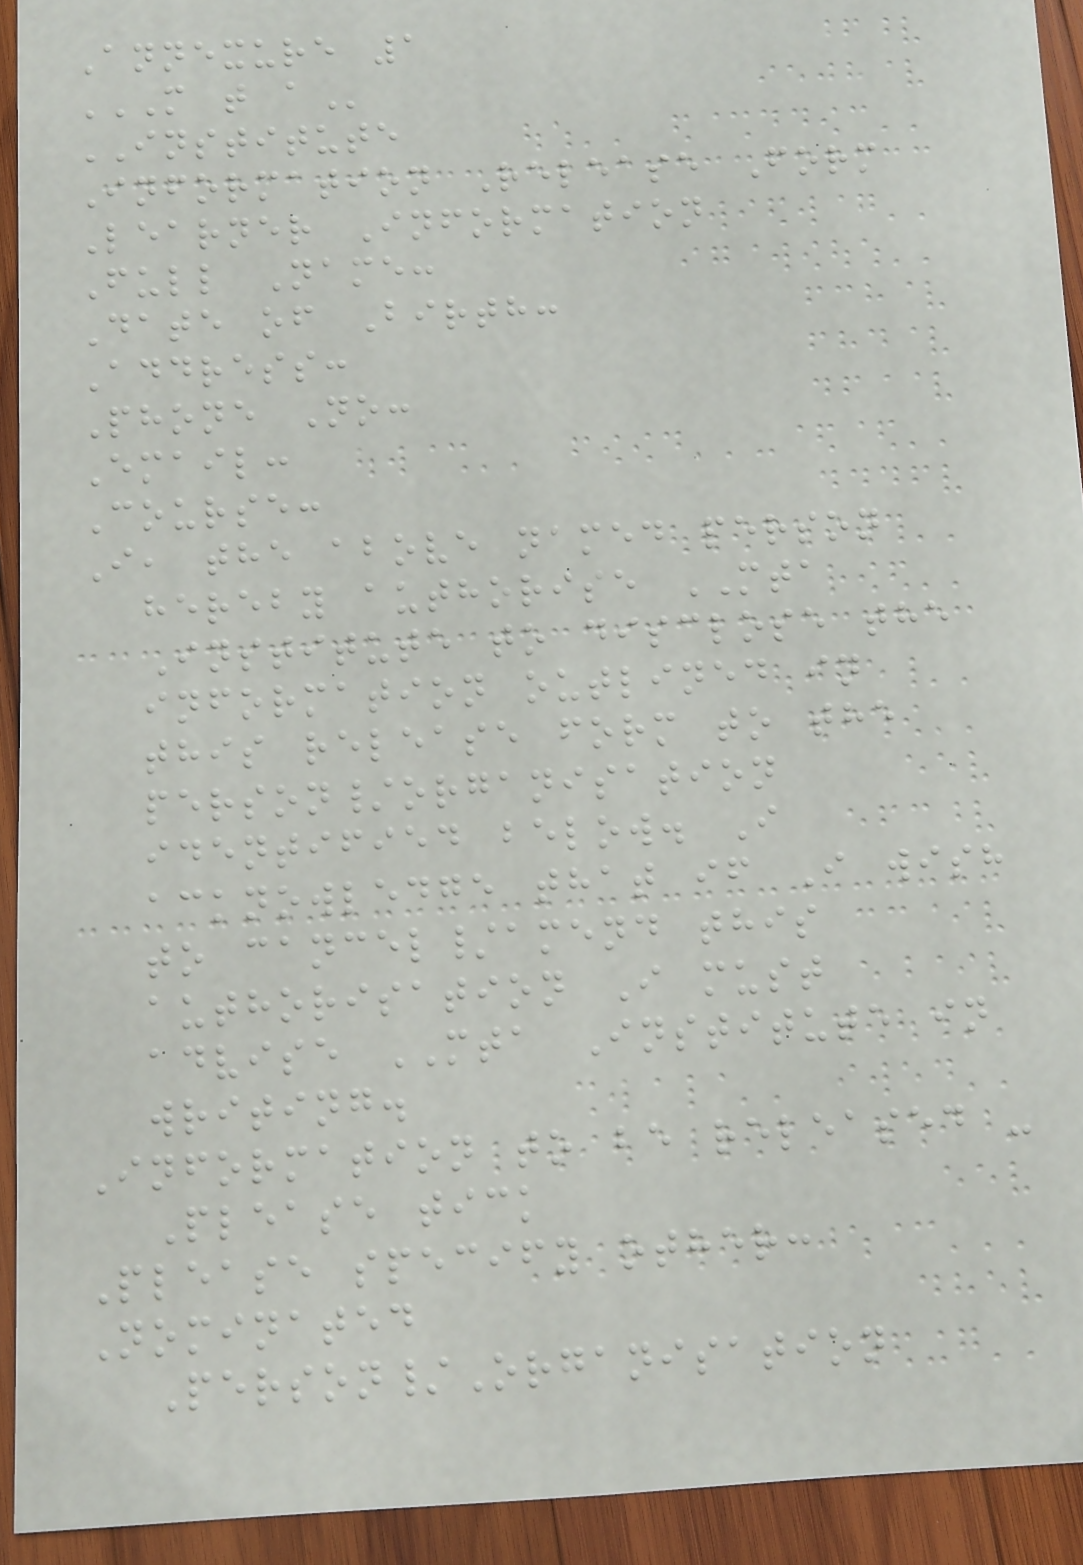Annexure 1
M T A
INSTITUTE
Information Release Form
Learner Information
Full Name:
Date of Birth:
Address:
Phone No:
Email:
Course:
I, the above named person
hereby authorise MTA
Institute to disclose the
information outlined in
this release form to the
person/organisation
identified below. I
acknowledge that if I wish
to cancel/amend this
authorisation I must
advise MTA Institute in
writing.
Information to be released -
Please tick
Please specify other:
Nominated
Person/Organisation
